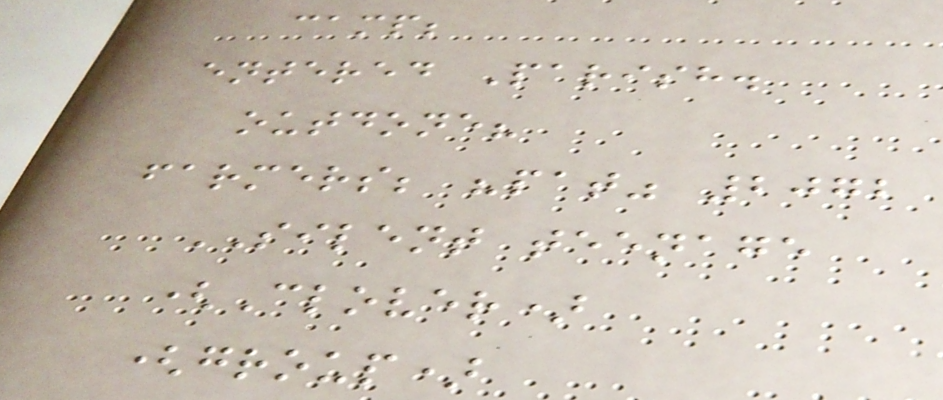camp;
entered Parish.
outdone?
farmers; "pat" 2072
SILENT teenage
(Clover)
(group)
